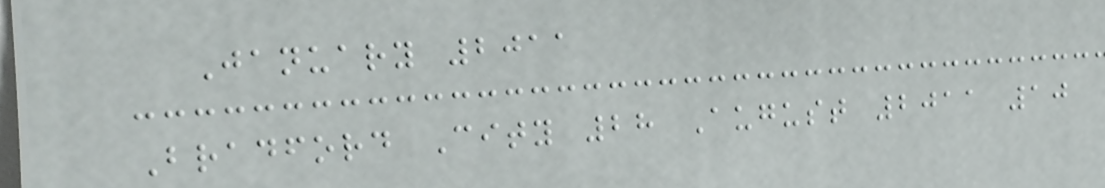January 2011
Bradford City 28 August 2011 10
